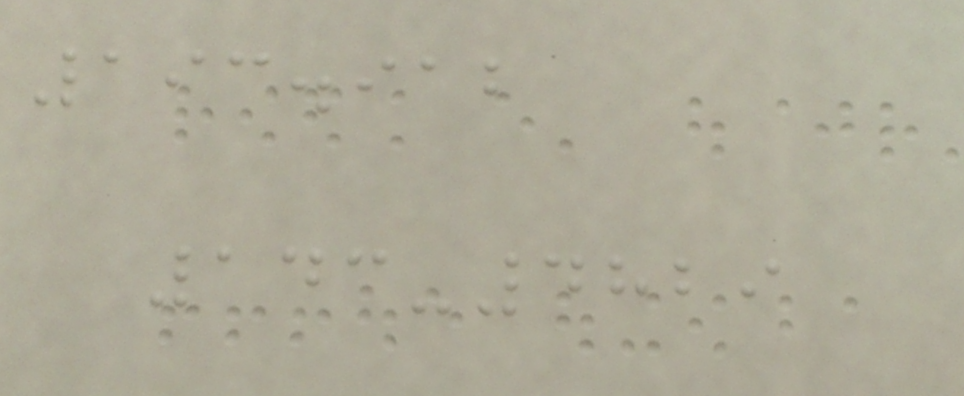193.912
143-4829
